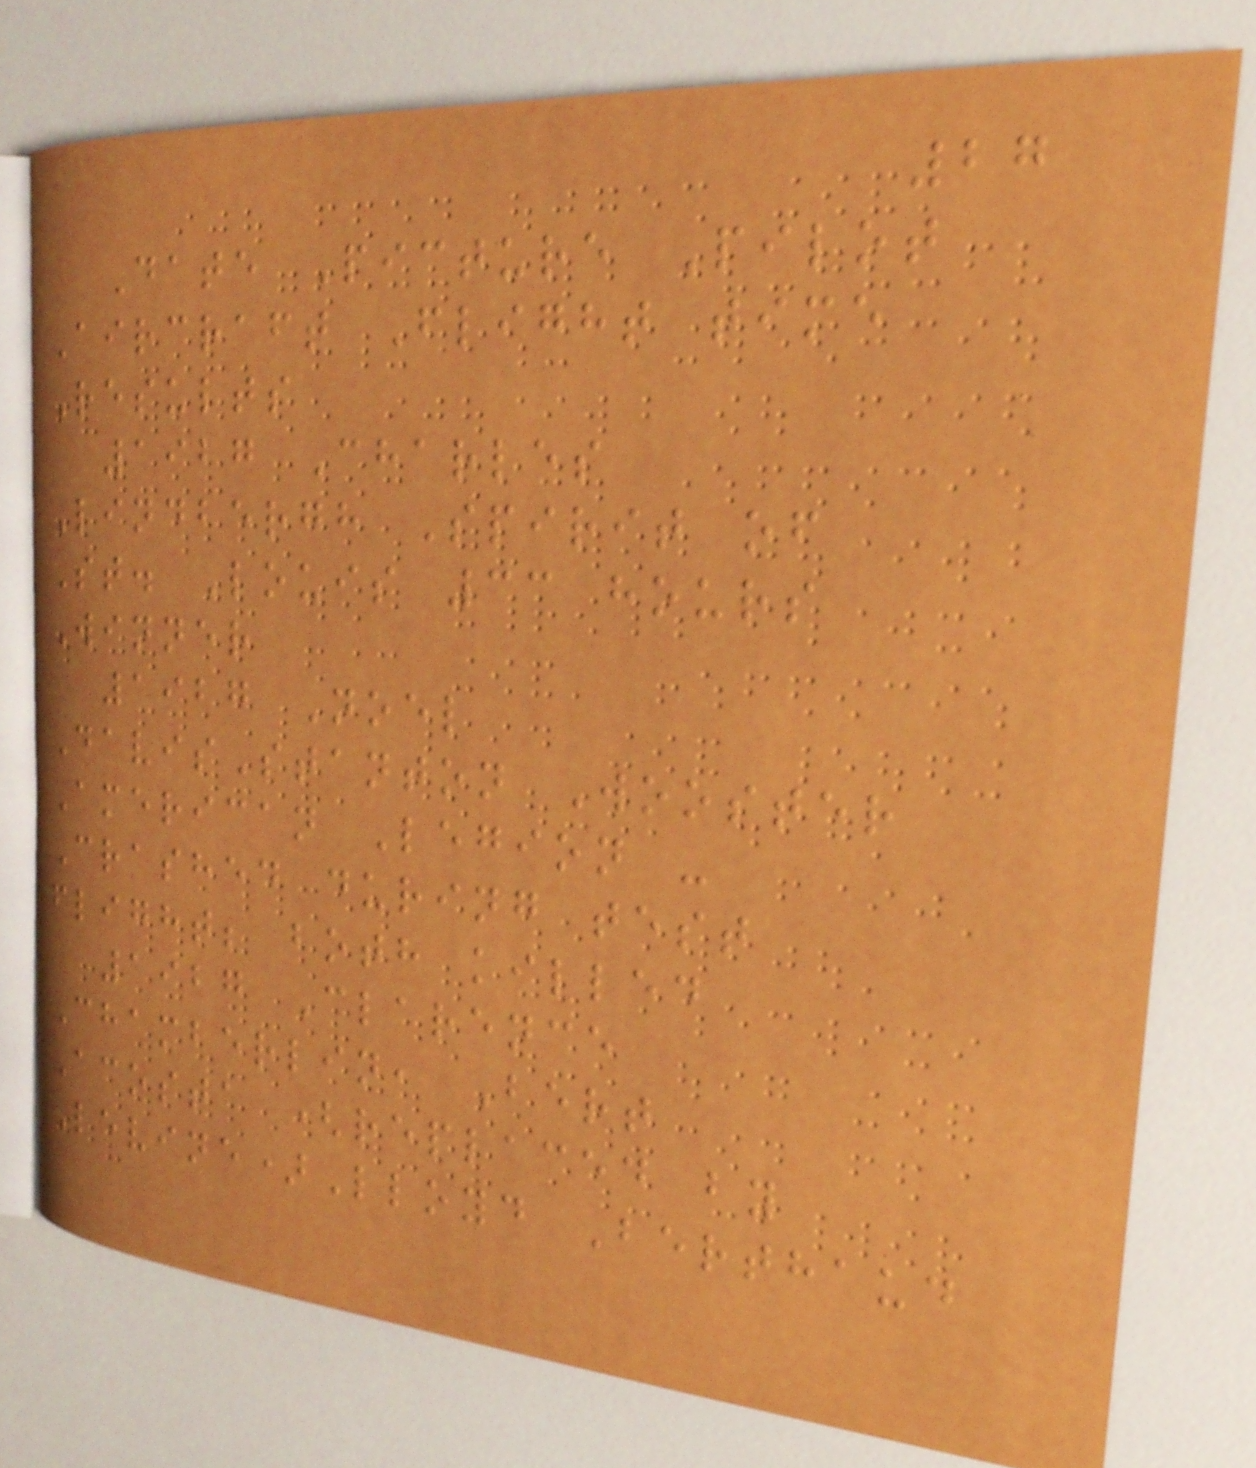27
Date Picture Pilot
Aircraft Flight time
Results
1927 Charles
Lindbergh Spirit of
St. Louis 33 hours
Winner
1927 Noel
DavisStanton Wooster
American Legion -
Crashed during test
flight; both killed
1927 Clarence
Chamberlin, Bert
Acosta (replaced by
Levine)Lloyd Berthaud
